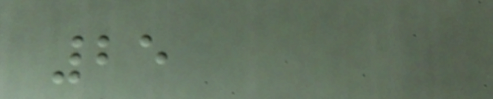25
